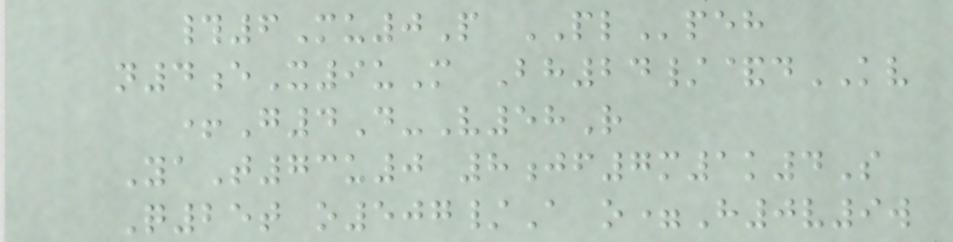#6Mu0P PLpeh
n4eX9uM Bh24/&dKV
+G4D-V58R
YaT73u0 8jf7m1k4S
Q25t o507/A o=H0v9w
